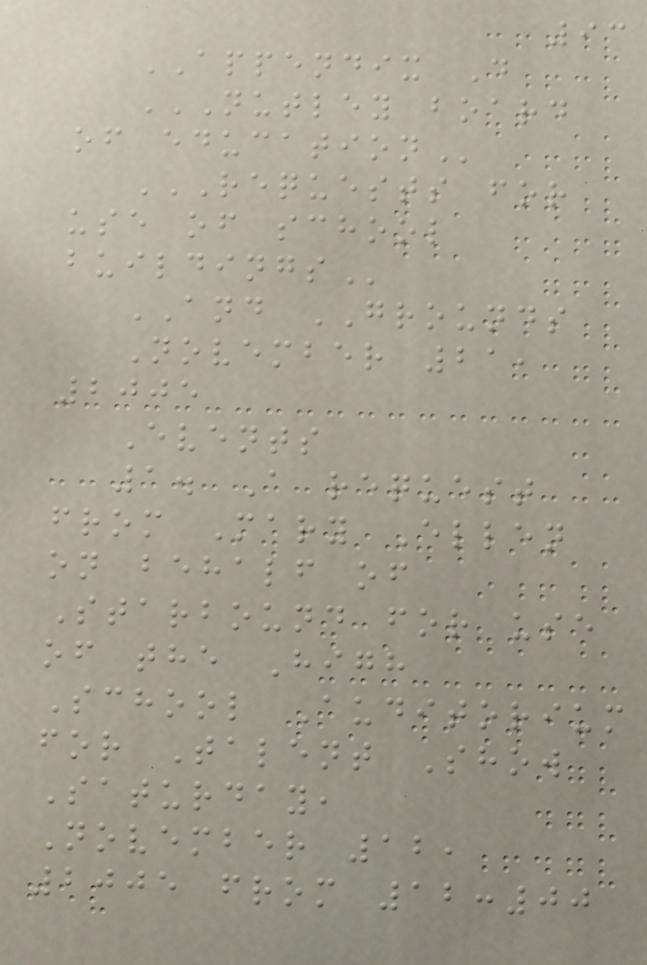93
APPENDIX D
NUTLEY BOARD
OF EDUCATION
REQUESTS FOR
USE OF SCHOOL
BUILDINGS
AND GROUNDS
November 21,
2005
Events
1. A request
from Mary Ellen
on behalf of
Starbound for use
of the High
School Auditorium
for Talent Show
Saturday,
November 12,
2005 from 12:00
